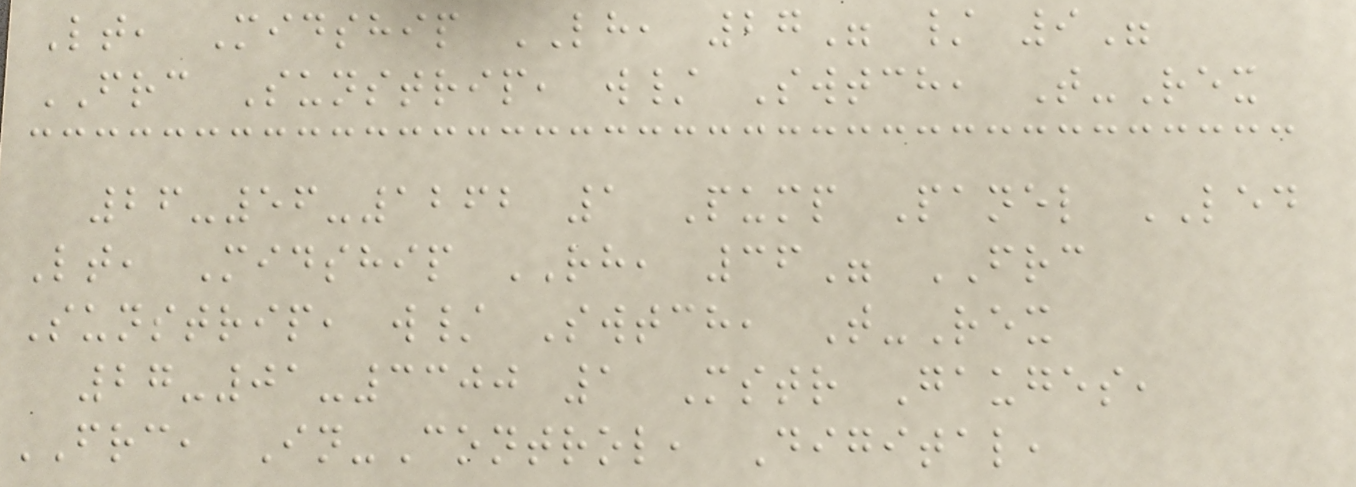Lt, Midship LH, 27" / 9"
FRC Sunstrip, w/ Swtch, T-Rex
26-56-1262 1 Pump Panel LED
Lt, Midship RH, 36" FRC
Sunstrip, w/ Swtch, T-Rex
27-01-3300 1 Mstr Gauges,
FRC, In-Control, Digital,
